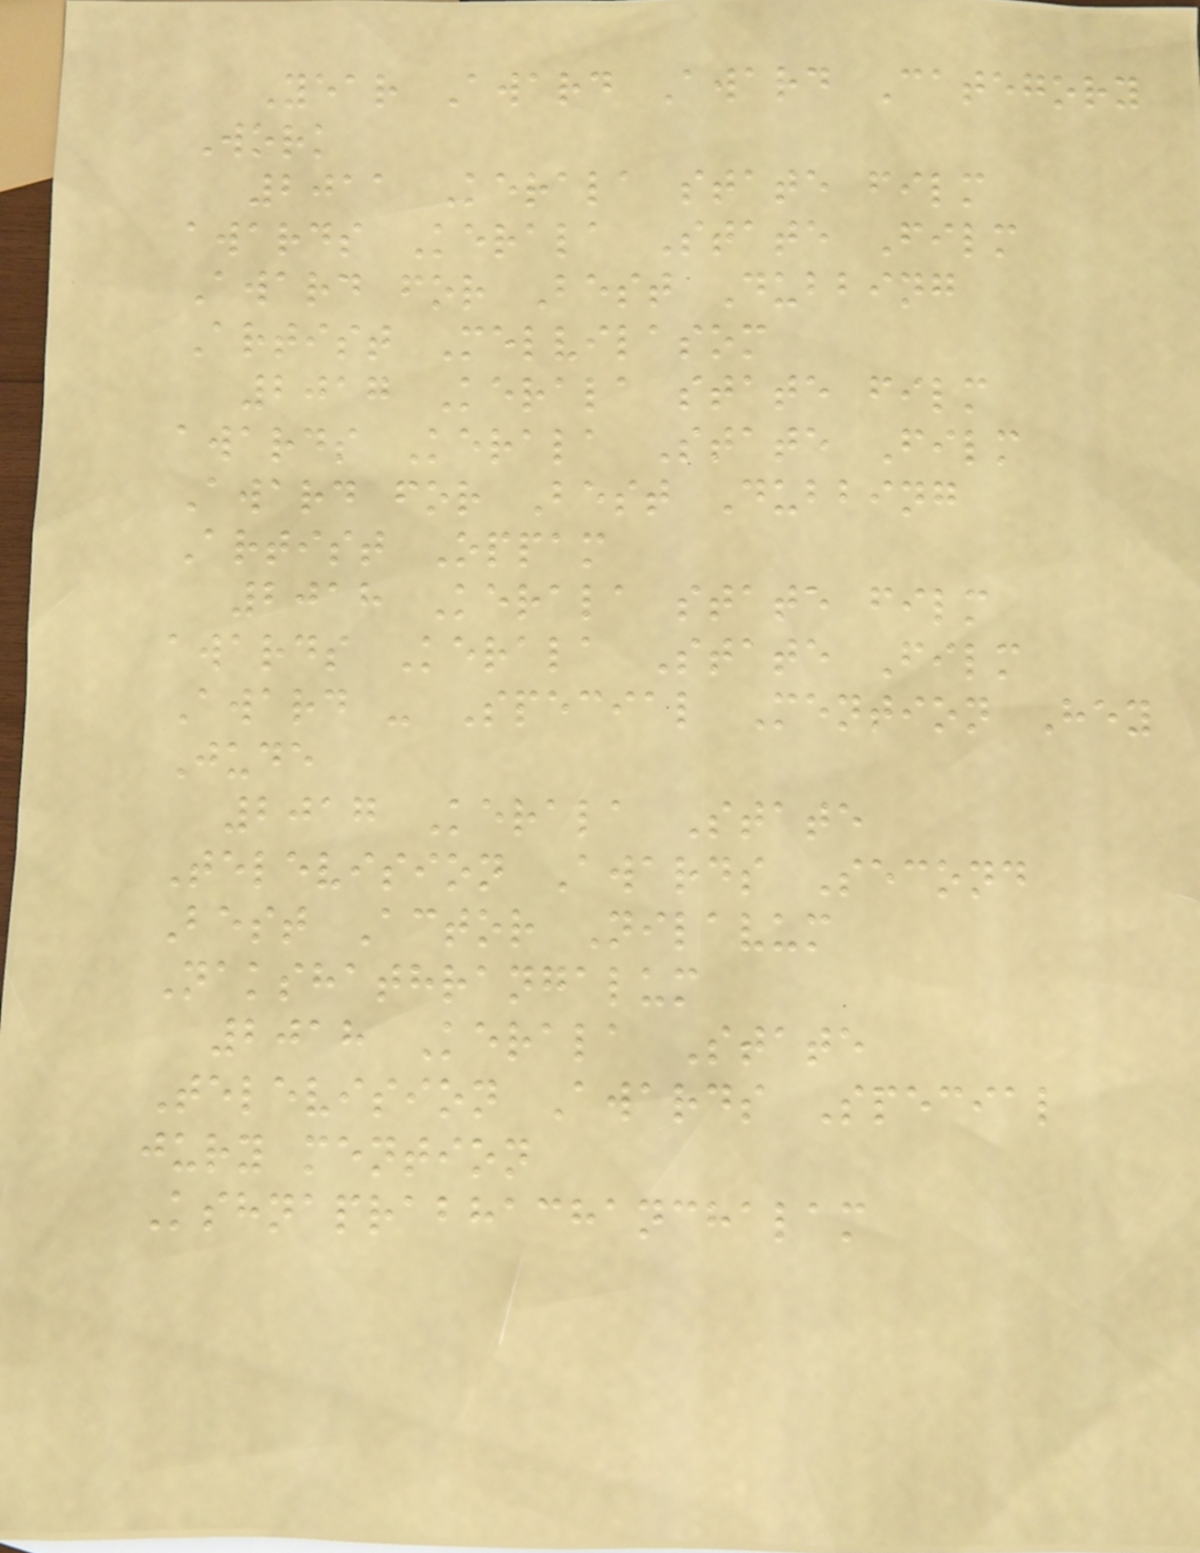Year Award Award Category
Work
2011 Kerala state film
awards Kerala State Film
Award for Best Dubbing
Artist Melvilasom
2017 Kerala state film
awards Kerala State Film
Award for Best Dubbing
Artist Oppam
2018 Kerala state film
awards Kerala State Film
Award - Special Mention Hey
Jude
2017 Kerala State
Television Awards Second
Best Actor Nilavum
Nakshathrangalum
2018 Kerala State
Television Awards Special
jury mention
Kshnaprabhachanchalam
